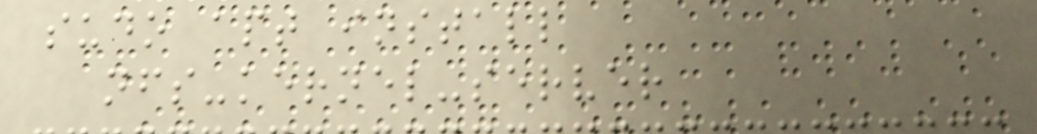sudo apt install
nfs-kernel-server
